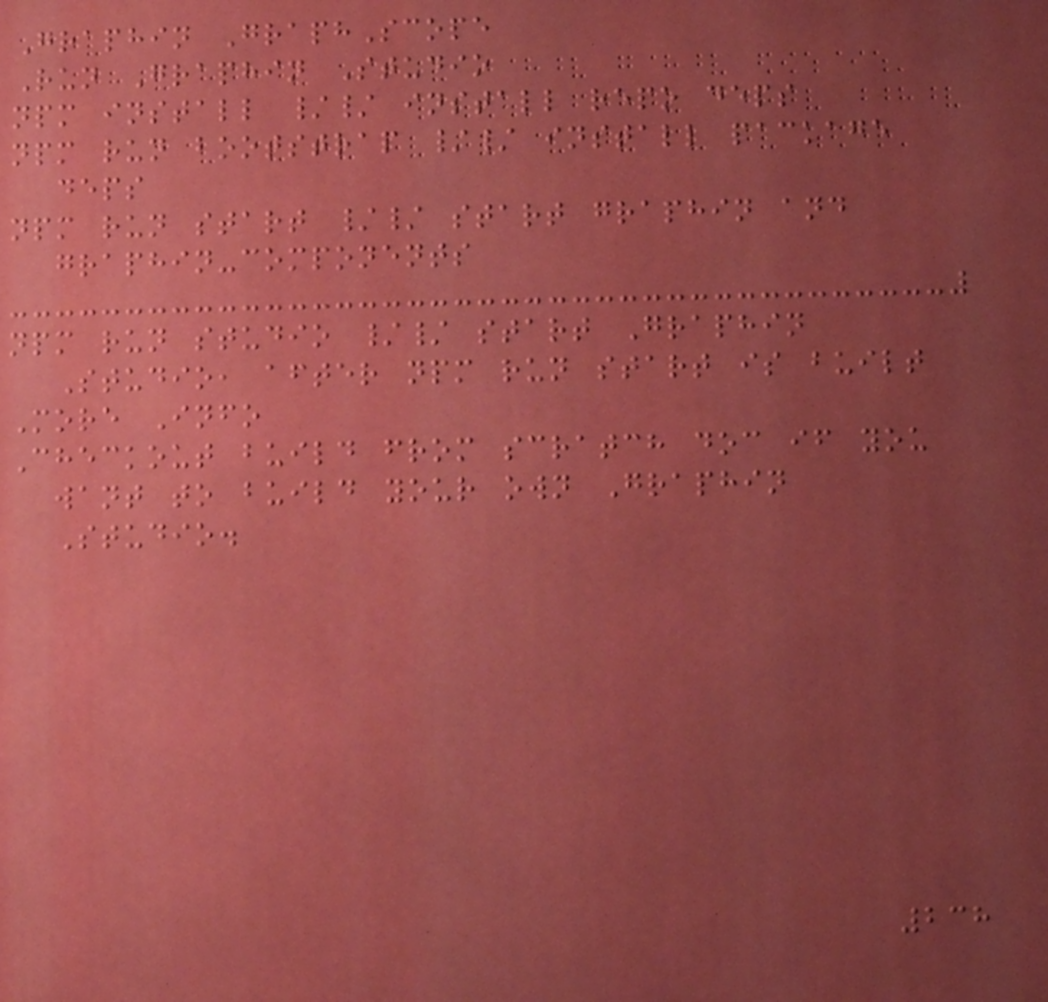Graphin GraphScope
Run Graphin Studio
npm install // install repo deps
npm run bootstrap // install package
deps
npm run start // start graphin and
graphin-components
npm run studio // start Graphin
Studio, after npm run start is built
More Info
Checkout build from scratch doc if you
want to build your own Graphin
Studio.
238
